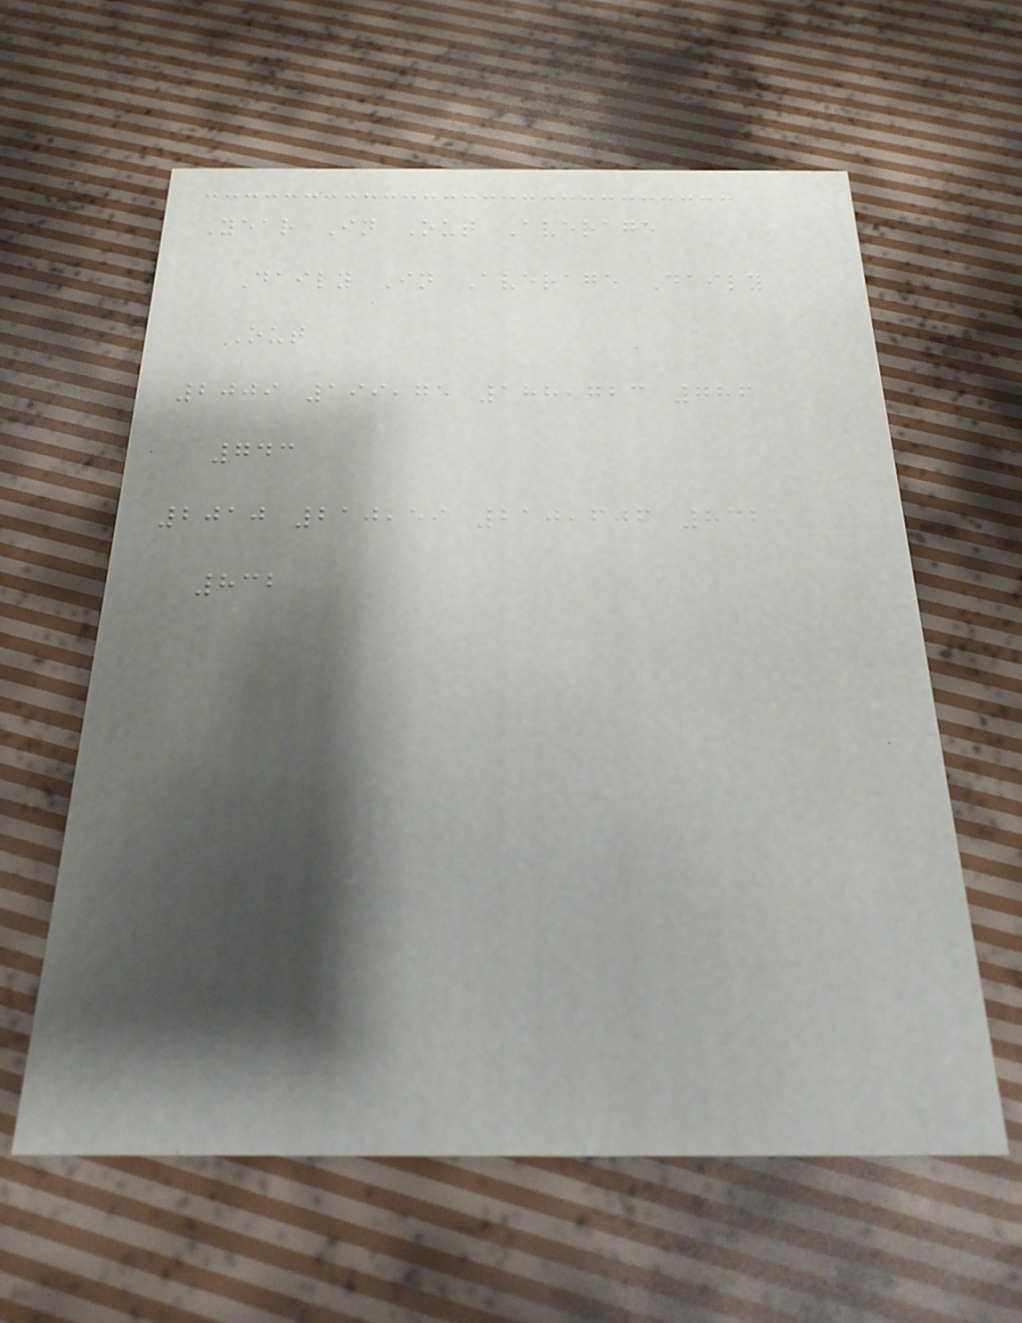Year In Out Average
Daily In Average Daily
Out
2009 199,75 188,723 786
743
2010 210,59 210,606 832
832
